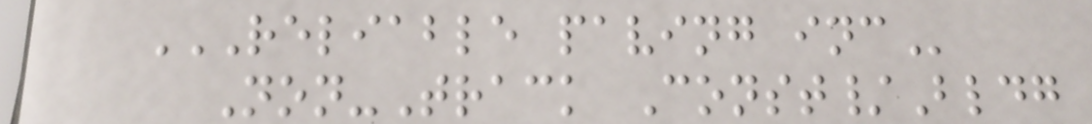RELIABLE PAVING INC
Non-Track Const/Bldg
